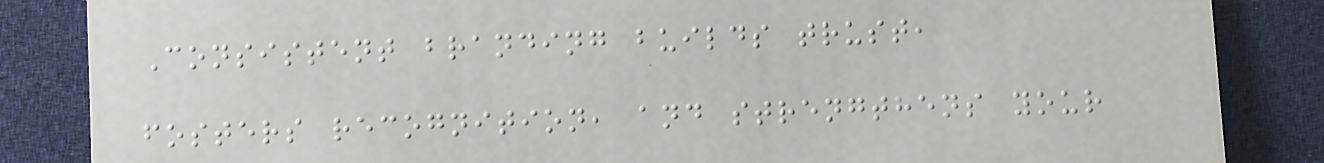Consistent branding builds trust,
fosters recognition, and strengthens your
